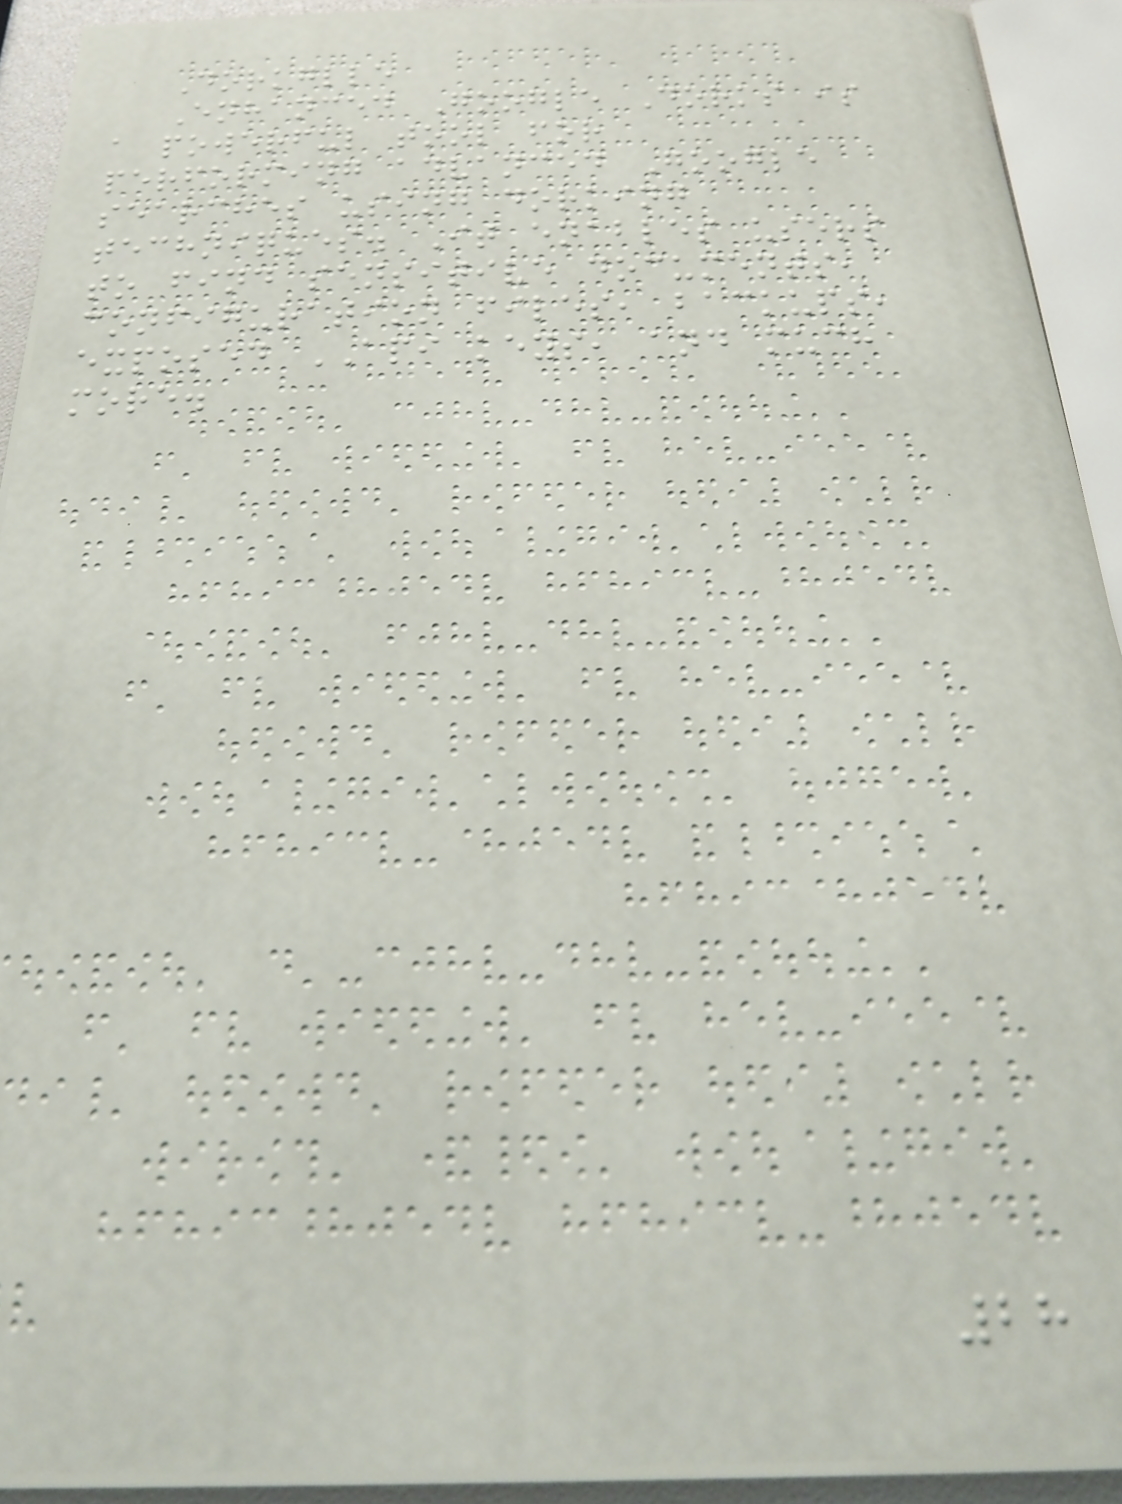Dorkglle
Enhanced Google Dorks is
a powerful tool for
performing advanced Google
searches using dorking
techniques. It enables users
to find sensitive documents,
configuration files, backups,
exposed API keys, and much
more.
28
